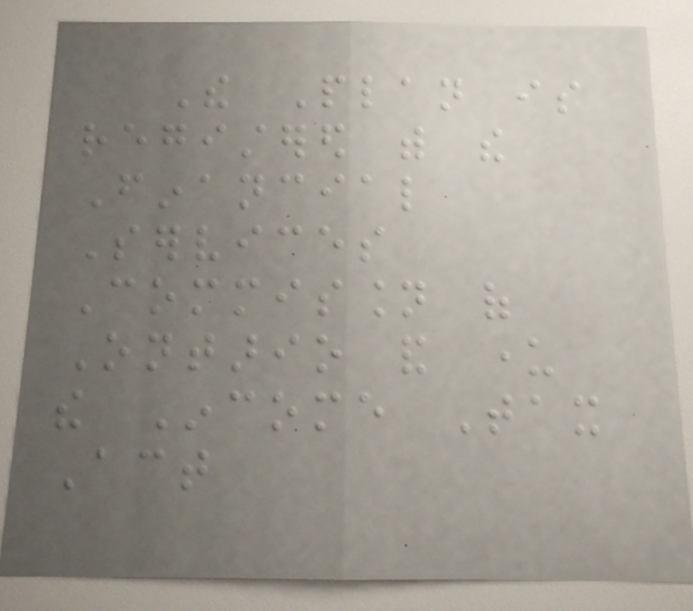The Plan is
registered with the
Financial
Services
Commission of
Ontario and under
the Income Tax
Act
